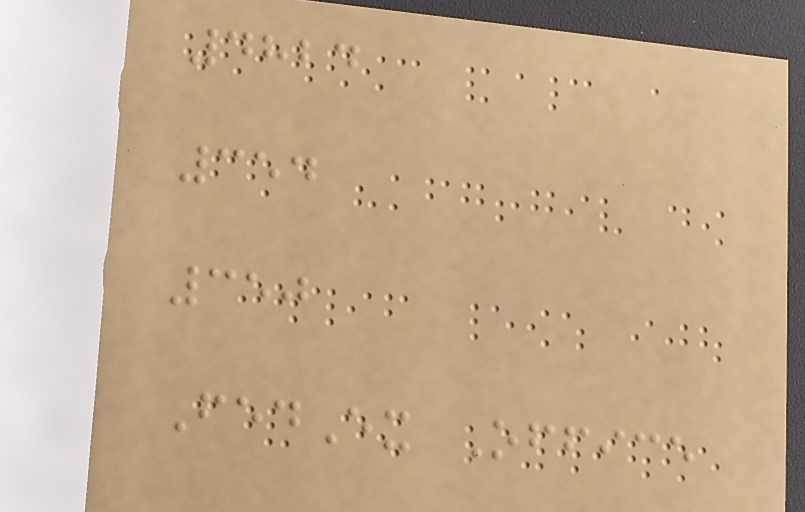4824
354
350
FedEx Office
